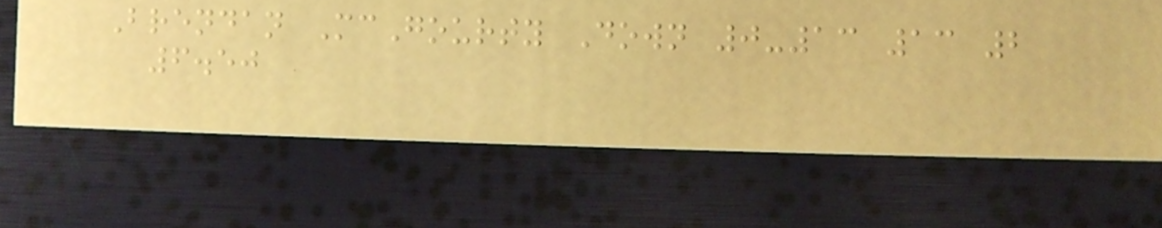Brendan McGourty Down 0-13 13 2
6.50
